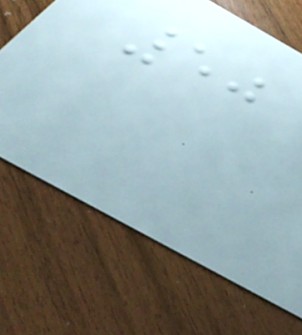50
